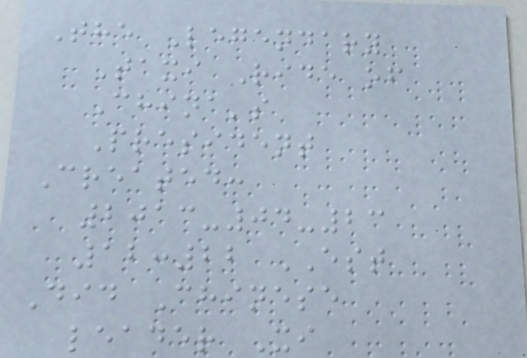The Legendary
Taxi Ride of
China's
President
Created:
2013-04-23
12:22 EST
Did Chinese
leader Xi
